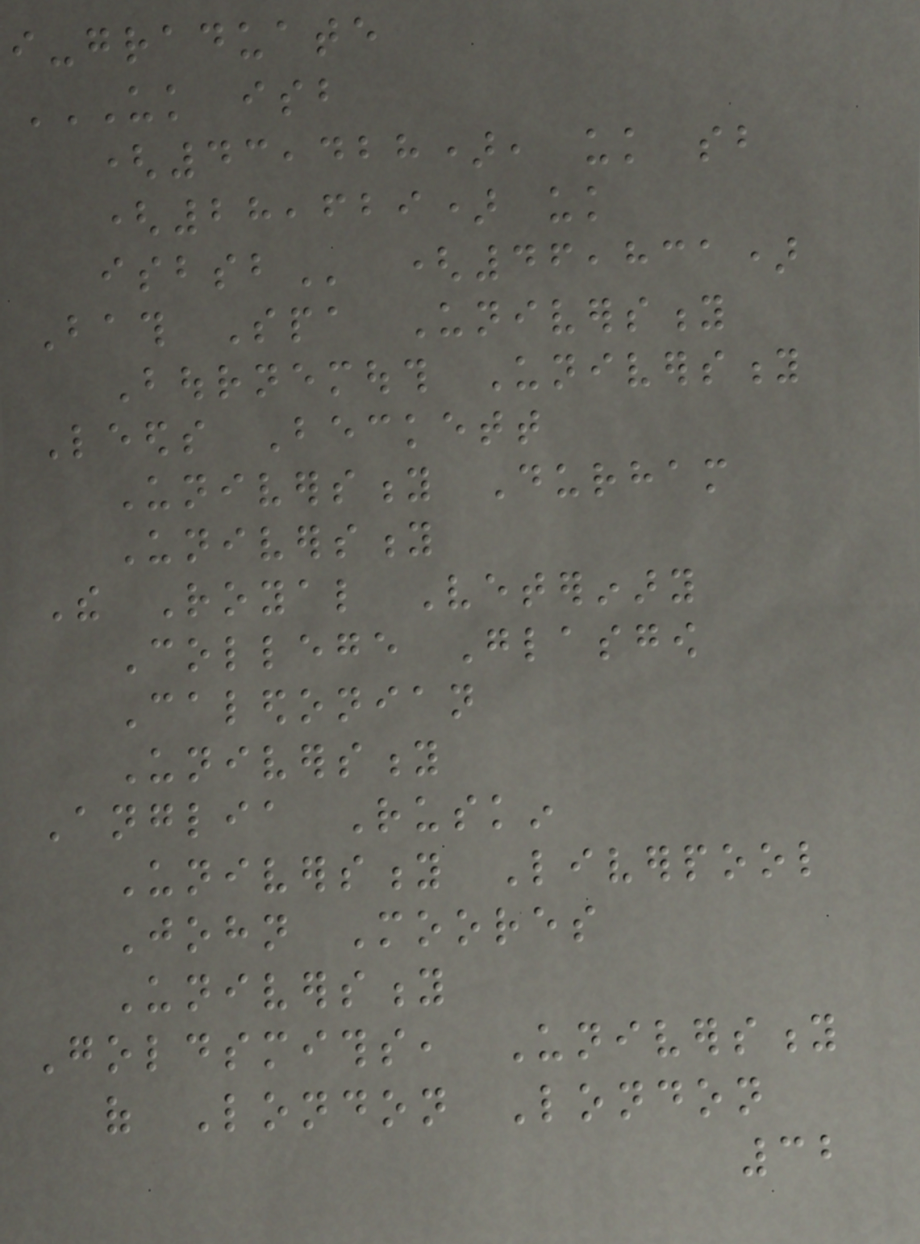i-graduate
UK ISB
(43,428), UK SB
(28,629) UK
ISBSB (46,831)
Bath Spa University
Bournemouth University
Leeds Beckett
University Durham
University
The Royal Veterinary
College Glasgow
Caledonian
University
Anglia Ruskin
University Liverpool
John Moores
University
Goldsmiths, University
of London London
32
